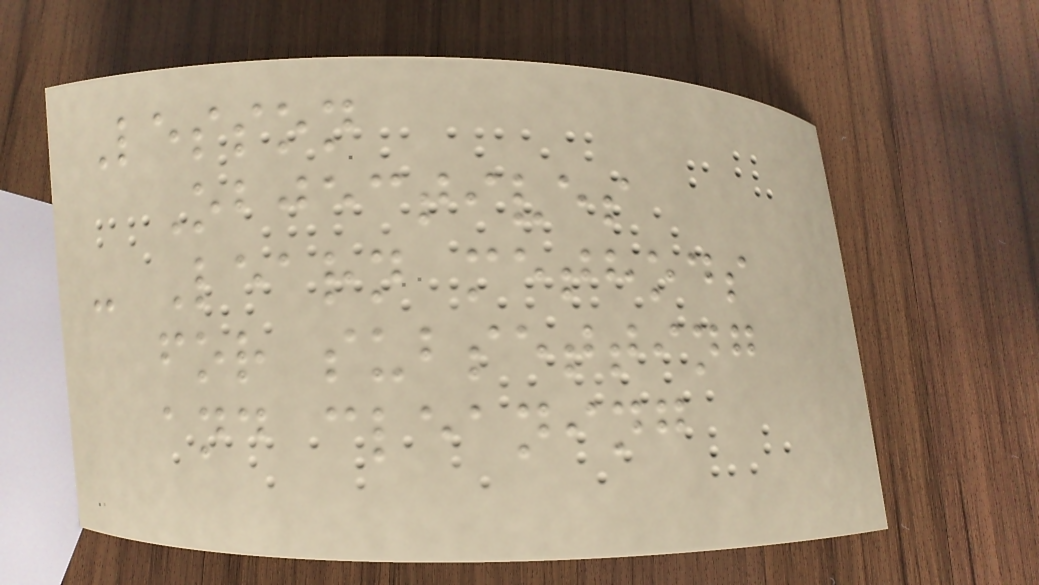Lesson
Objectives
- Learn methods
for subsetting
and cleaning
